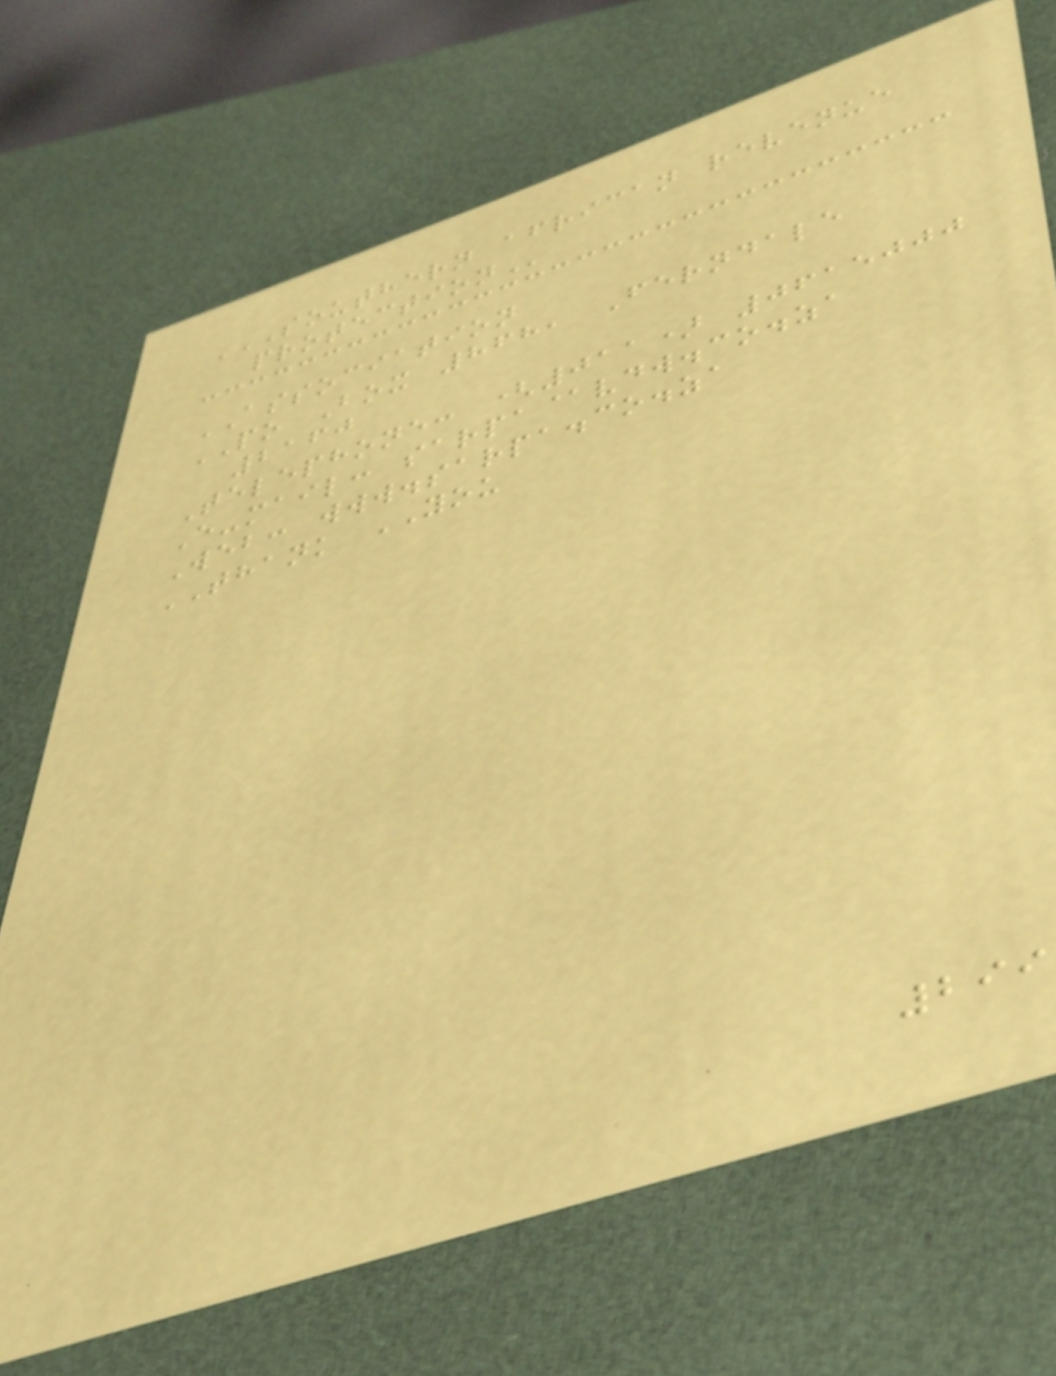SOUTHERN AFRICAN REVENUE
PROTECTION
ASSOCIATION
PO Box 868, Ferndale
2160
Telephone: (011) 0615000
E-mail: sarpa@vdw.co.za
Web: www.sarpa.co.za
THANK YOU
299
